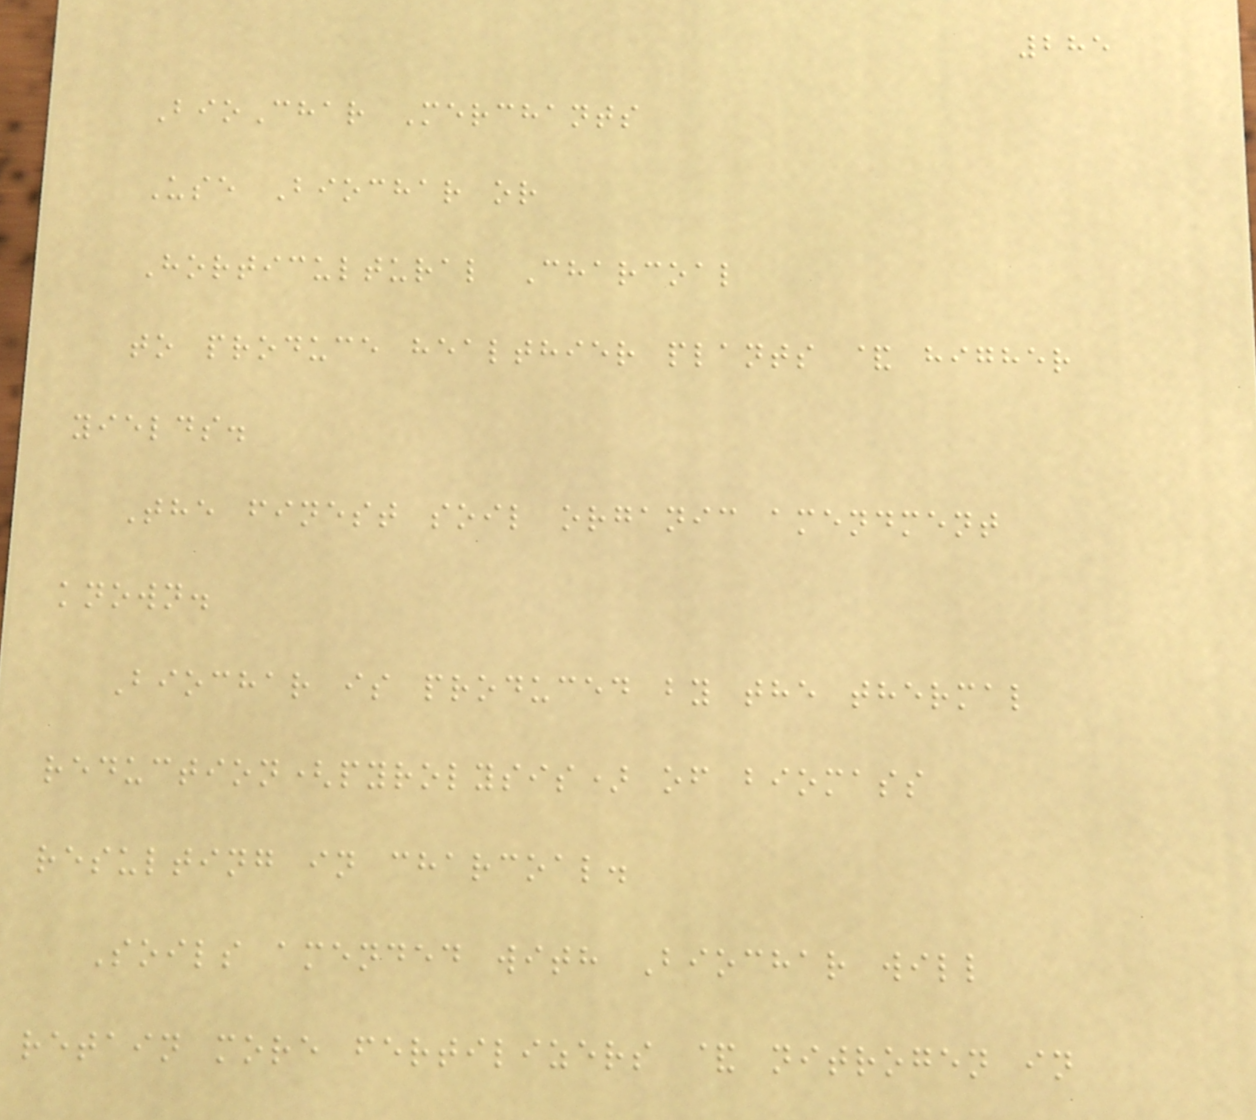285
BioChar Merchants
Use Biochar or
Horticultural Charcoal
to produce healthier plants & higher
yields.
The finest soil organic amendment
known.
Biochar is produced by the thermal
reduction(pyrolysis) of biomass
resulting in charcoal.
Soils amended with Biochar will
retain more fertilizers & nitrogen in
